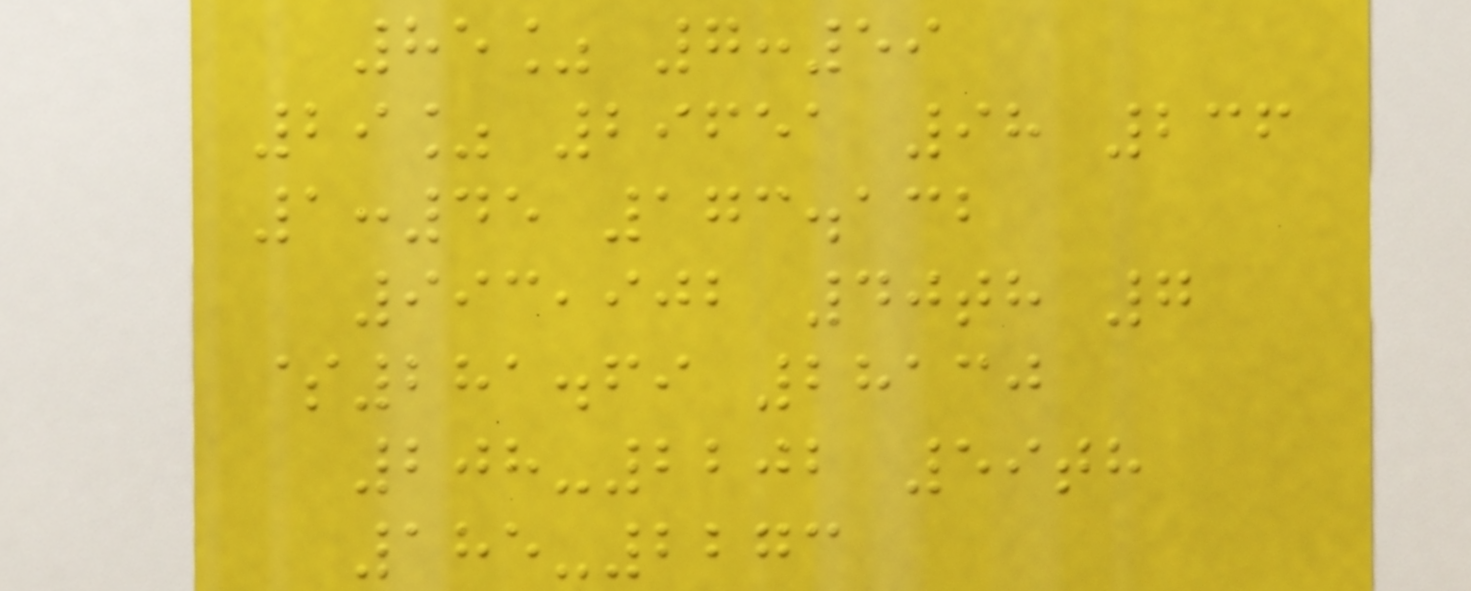85% 7:59
29% 29651 98 236
1:45 173.132
993,902 40th 7
$281.69 28130
208-2202 59th
185-2273
